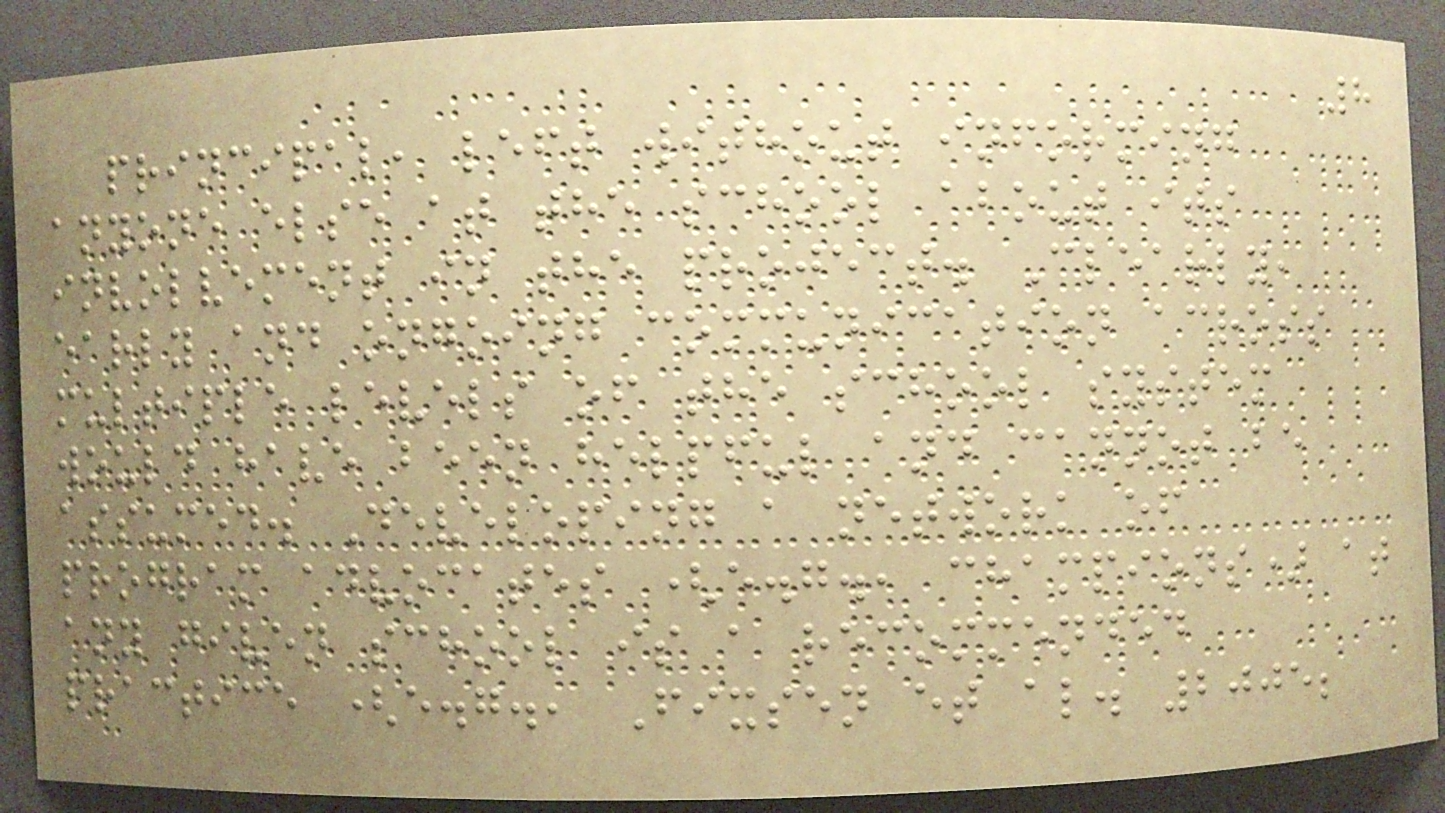8
principal, left without informing
anyone else at the school about its
involvement in the project. Clearly,
early and ongoing communication across
multiple levels of the school system
would have been helpful and cannot be
assumed. Developing a network of
program advocates (e.g., champions) at
any given school is a recommended
practice (e.g., Fixsen et al. 2005;
